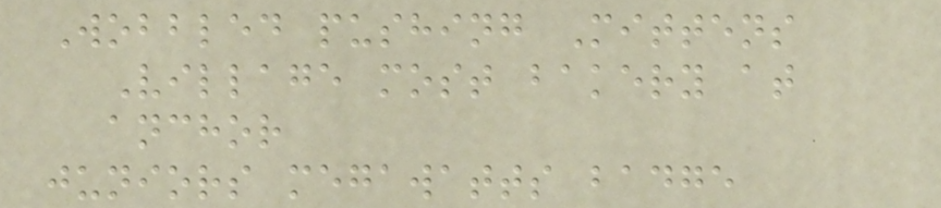Wobbled pushing Mittens
Village most bakery at
anchor
juniors megawatts badge
